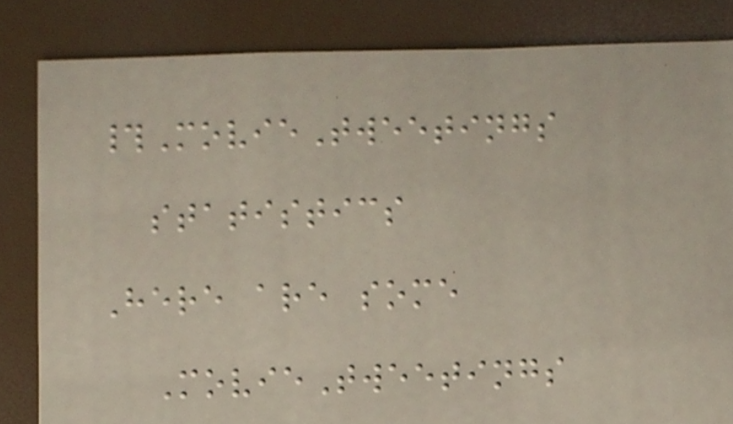#MovieTweetings
statistics
Here are some
MovieTweetings
